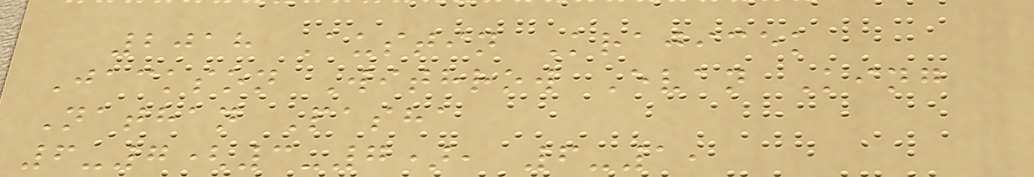2018 Austin Krajicek
Jackson Withrow Evan King
Nathan Pasha
6-7(3-7), 6-1,
